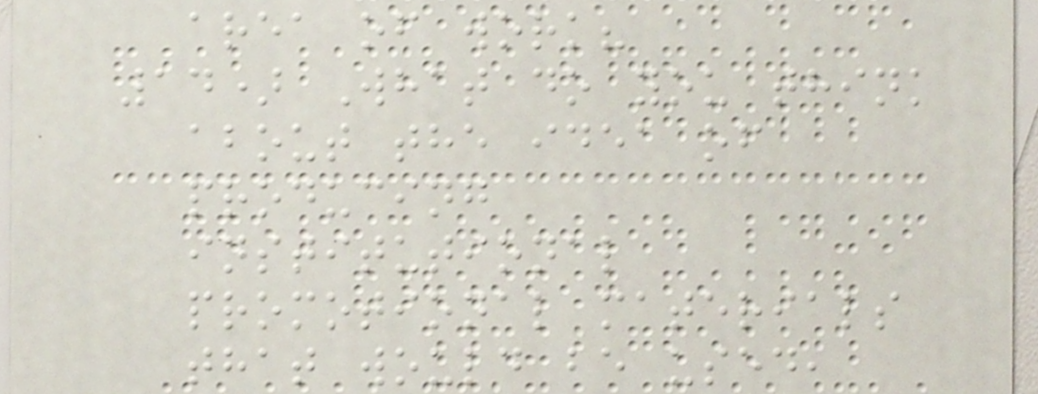area of work?
14) What do you think
about the idea of
producing
institutional
promotional materials
that would be used,
